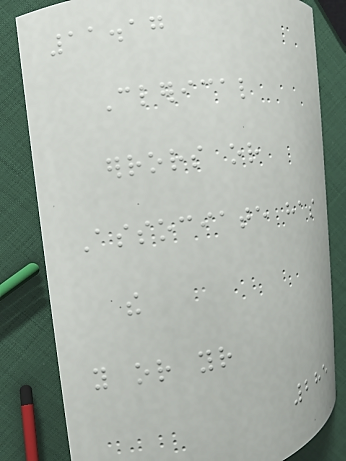11.17
Clerical
errors or
Associate has
the
you or your
285
